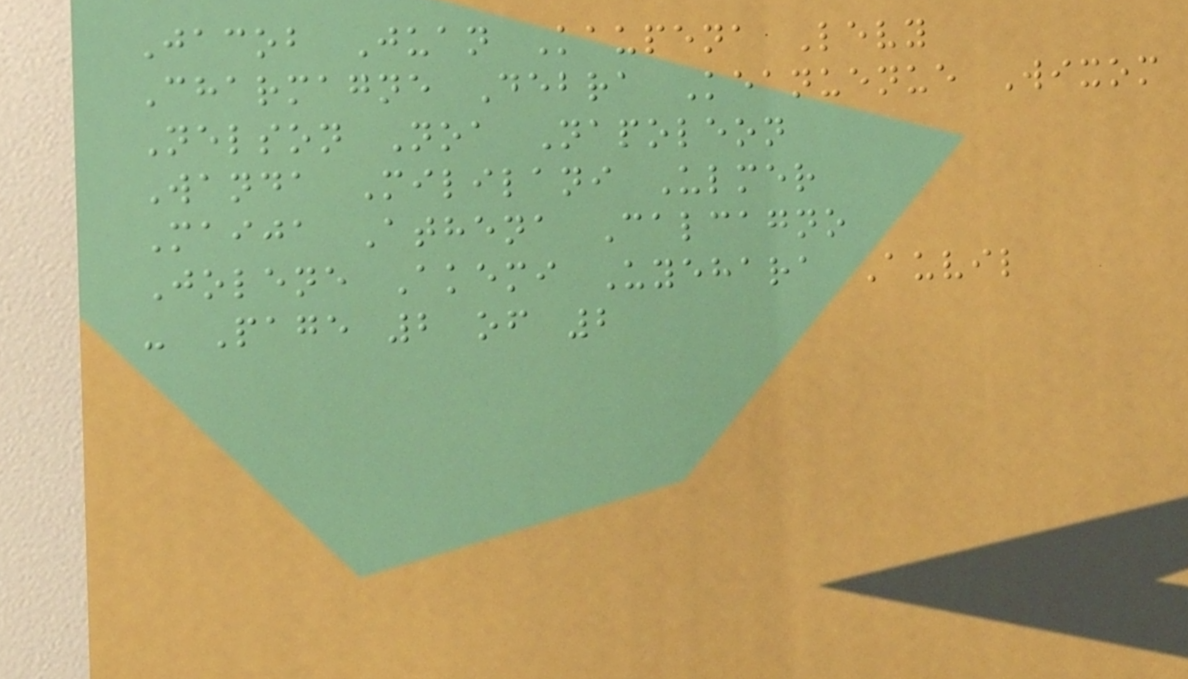Jacob Juan Kaupena Levy
Charmagne Debra Keanuenue Wixom
Nelson Noa Napoleon
Wanda Mililani Ulmer
Maija Athena Calcagno
Jolene Akemi Uyehara Auvil
- Page 2 of 2
